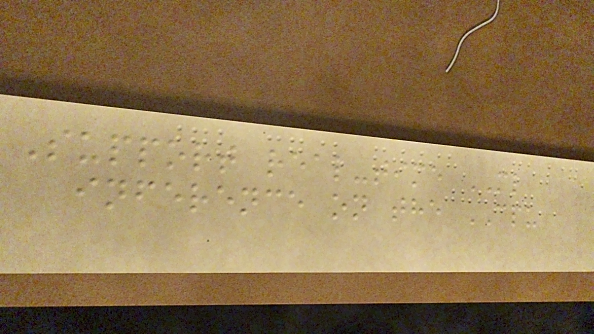Support real-time ML
inference on the CPU
